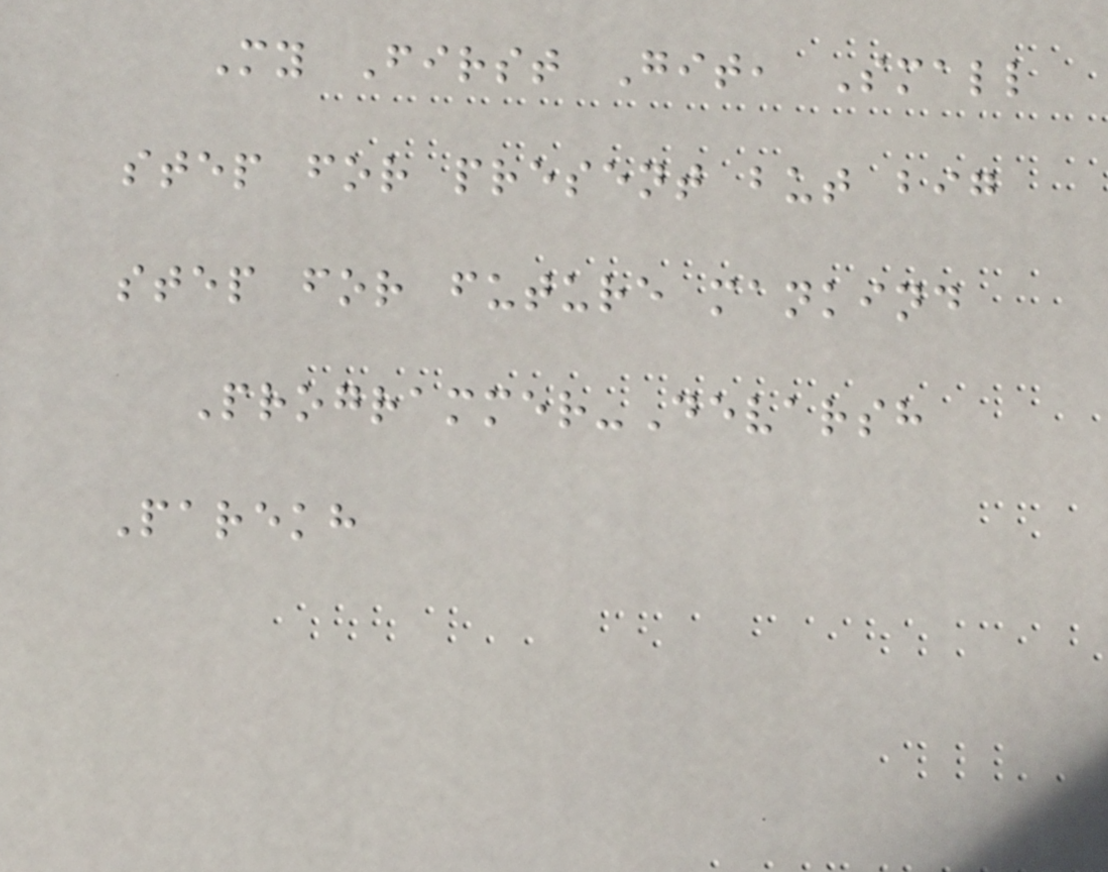My First Git, Small
step for present but big
step for future mankind
Programmer-Devarsh
Parekh
